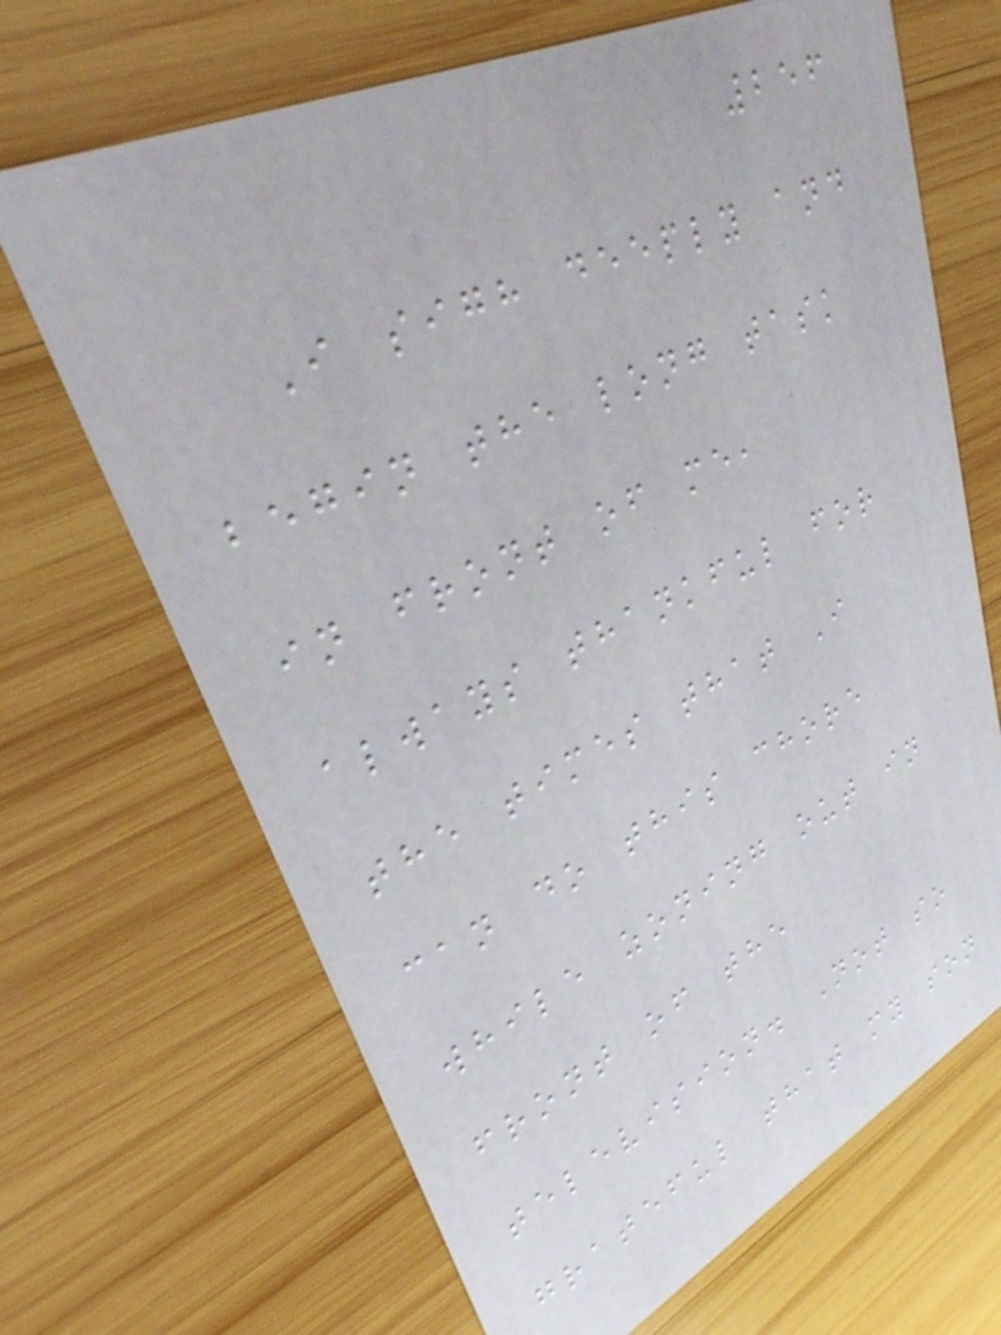256
I sigh deeply and
begin the long task
in front of me,
always thankful for
the times that I
can do this chore
while zoning out in
front of the
television. Not so
grateful that my son
